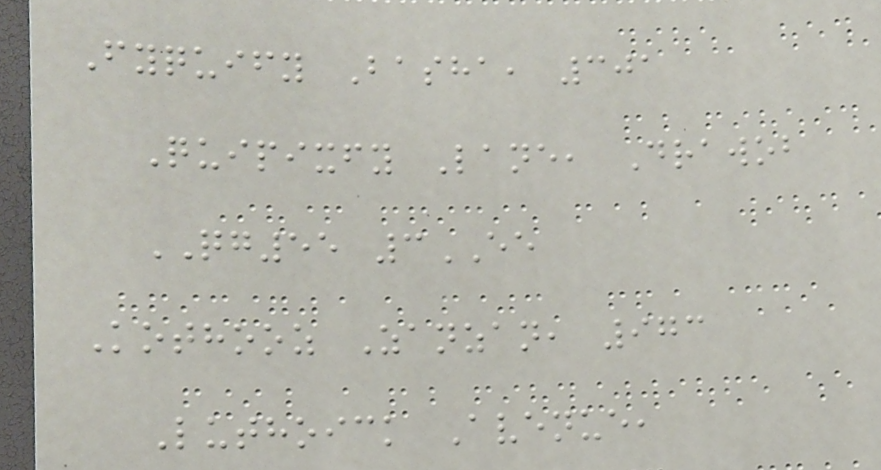Fyquify Basha, 301
Quipixfy Lane, Drawob
QG55 3EE
Kothooz Zanzan, 973
Luthoick Avenue,
